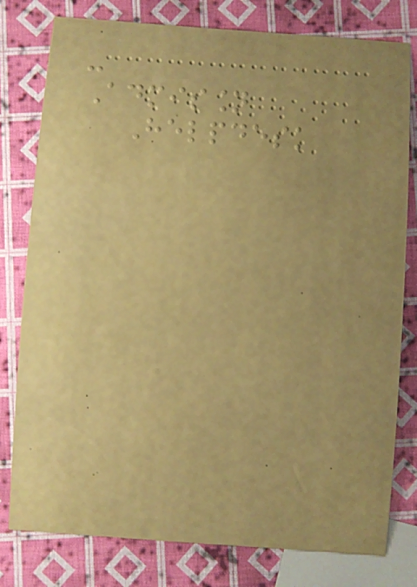-
Admission
Helpdesk
